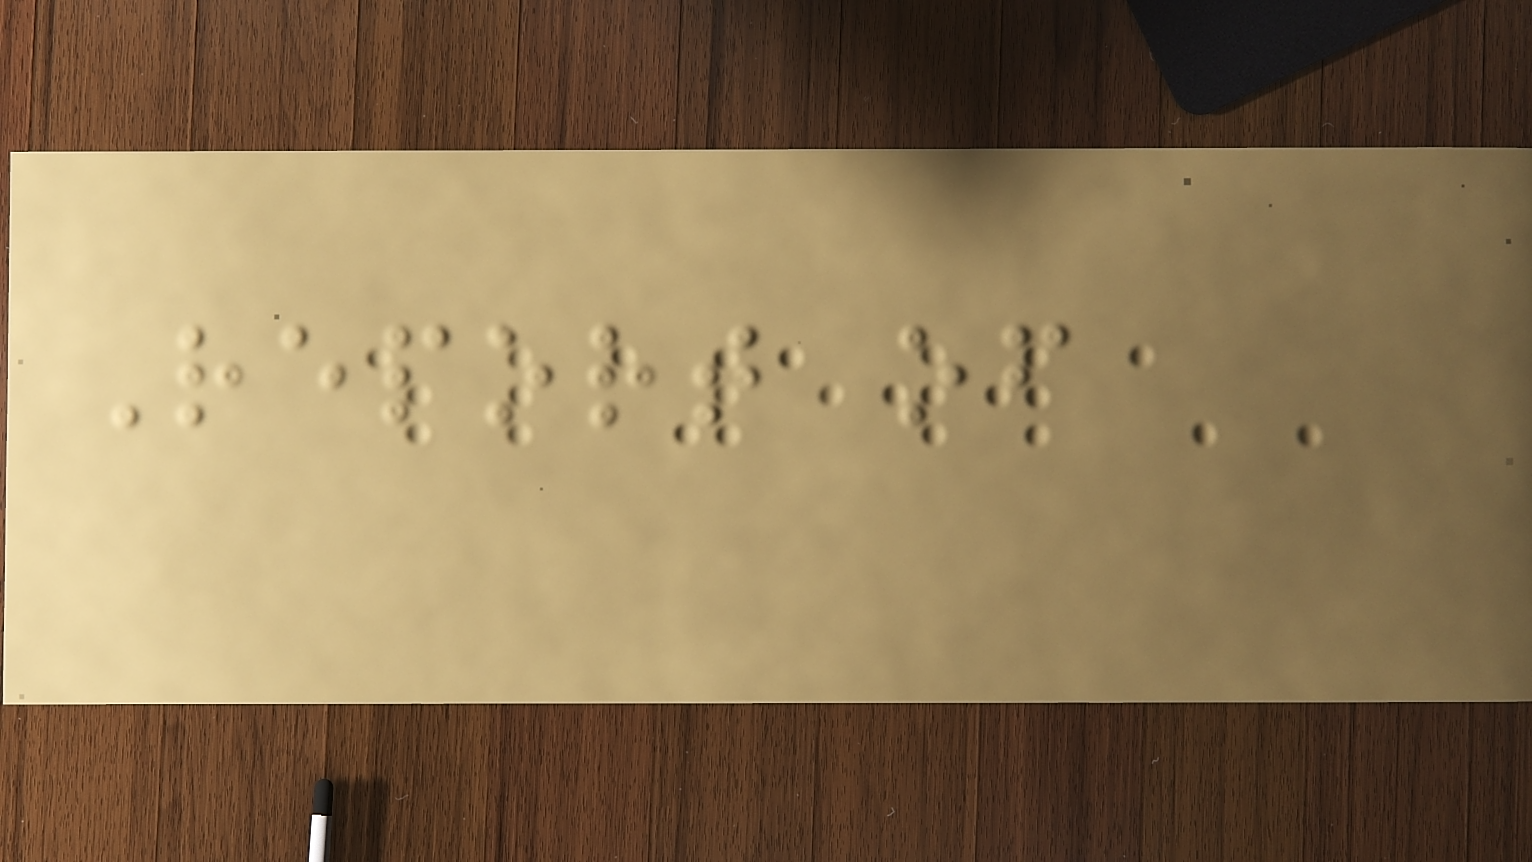Report of
